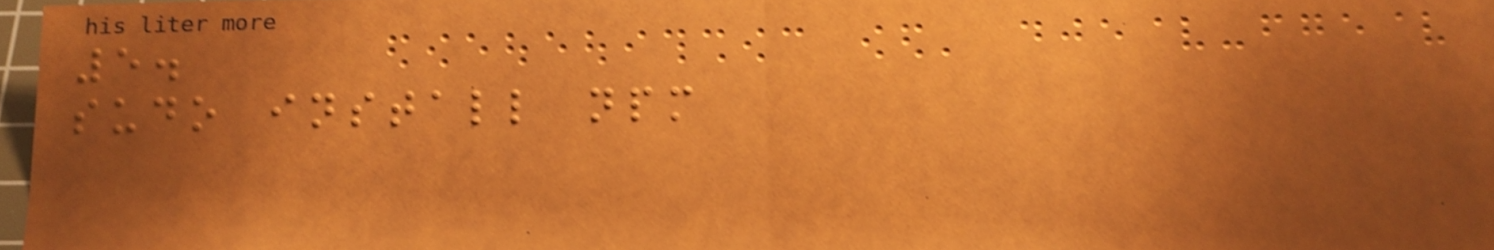5.
sudo install npm
